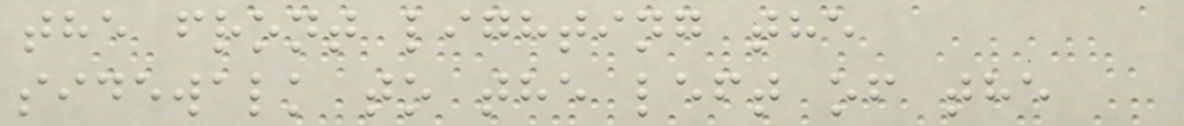the front lighting the
sidewalk to the left of the
